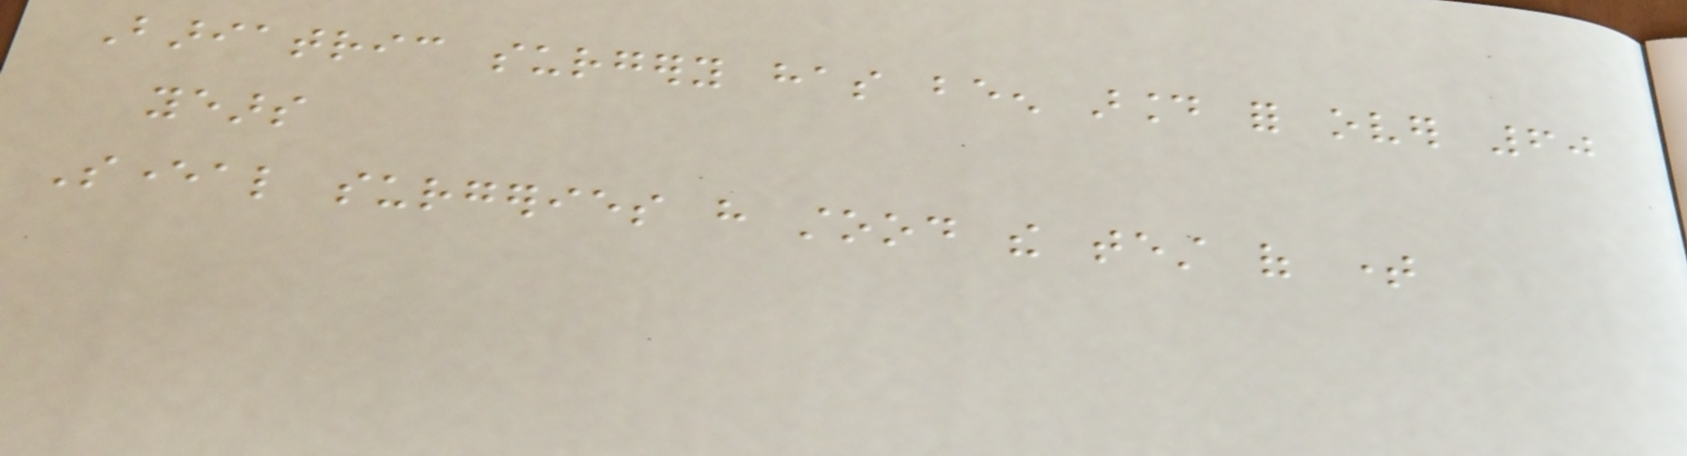Bariatric surgery has been around for over 60
years
Several surgeries have stood the test of time
